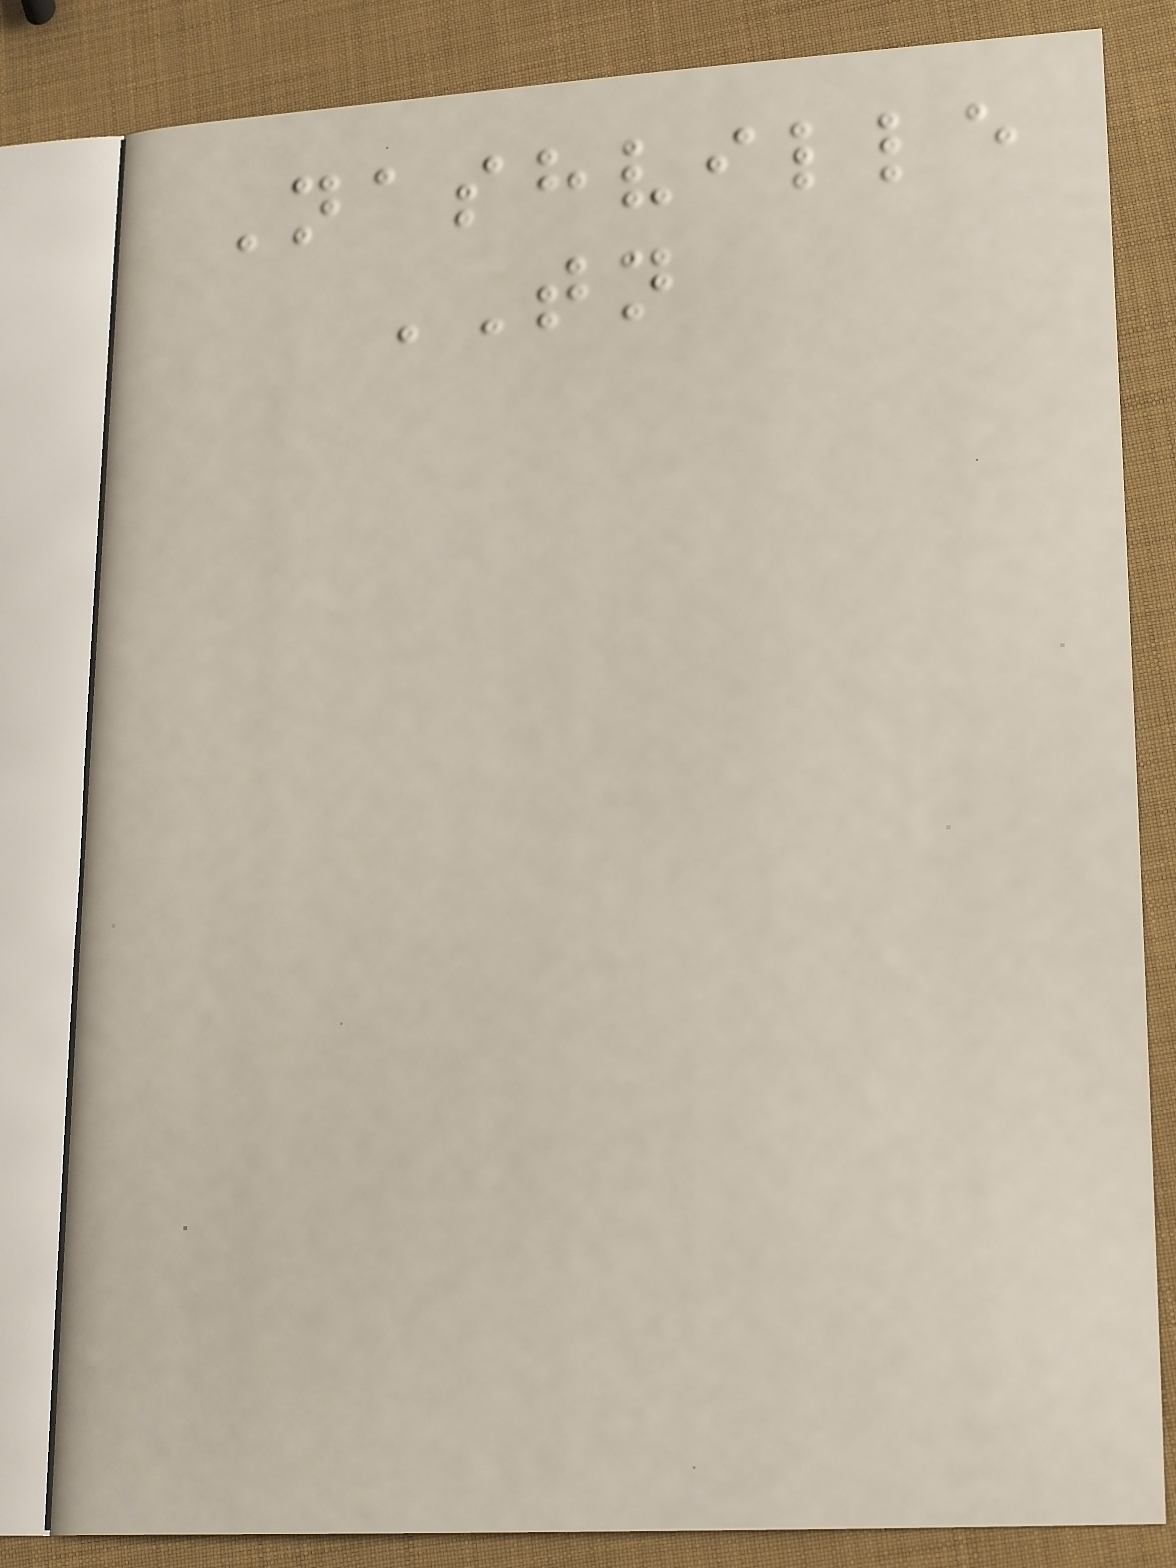Nashville
TN
